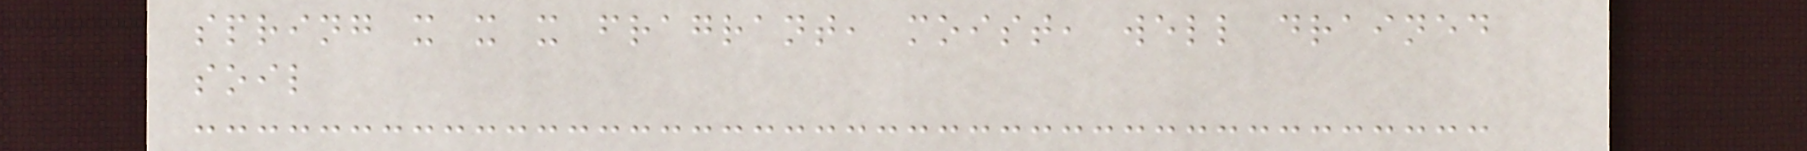spring x x x fragrant, moist, well drained
soil
